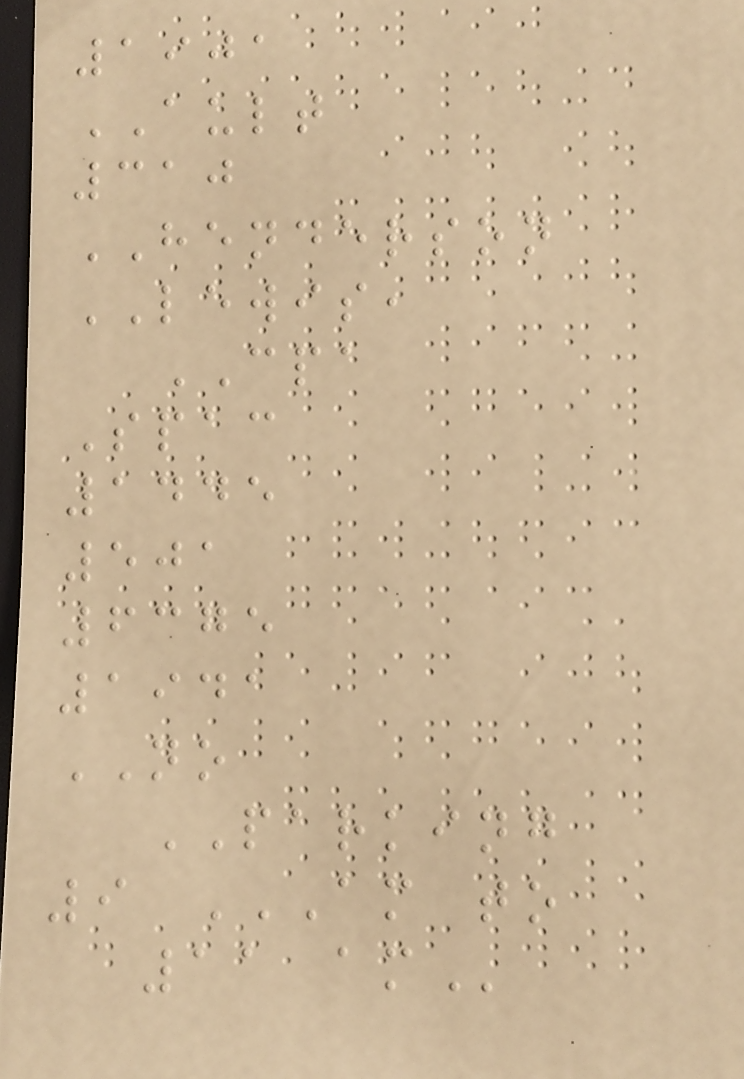1901
AULT
310
HENDERSON
LEWIS,
CPA
Spac
1445
501
6375
1941
NO
PARKING
9 AM TO
11 AM
